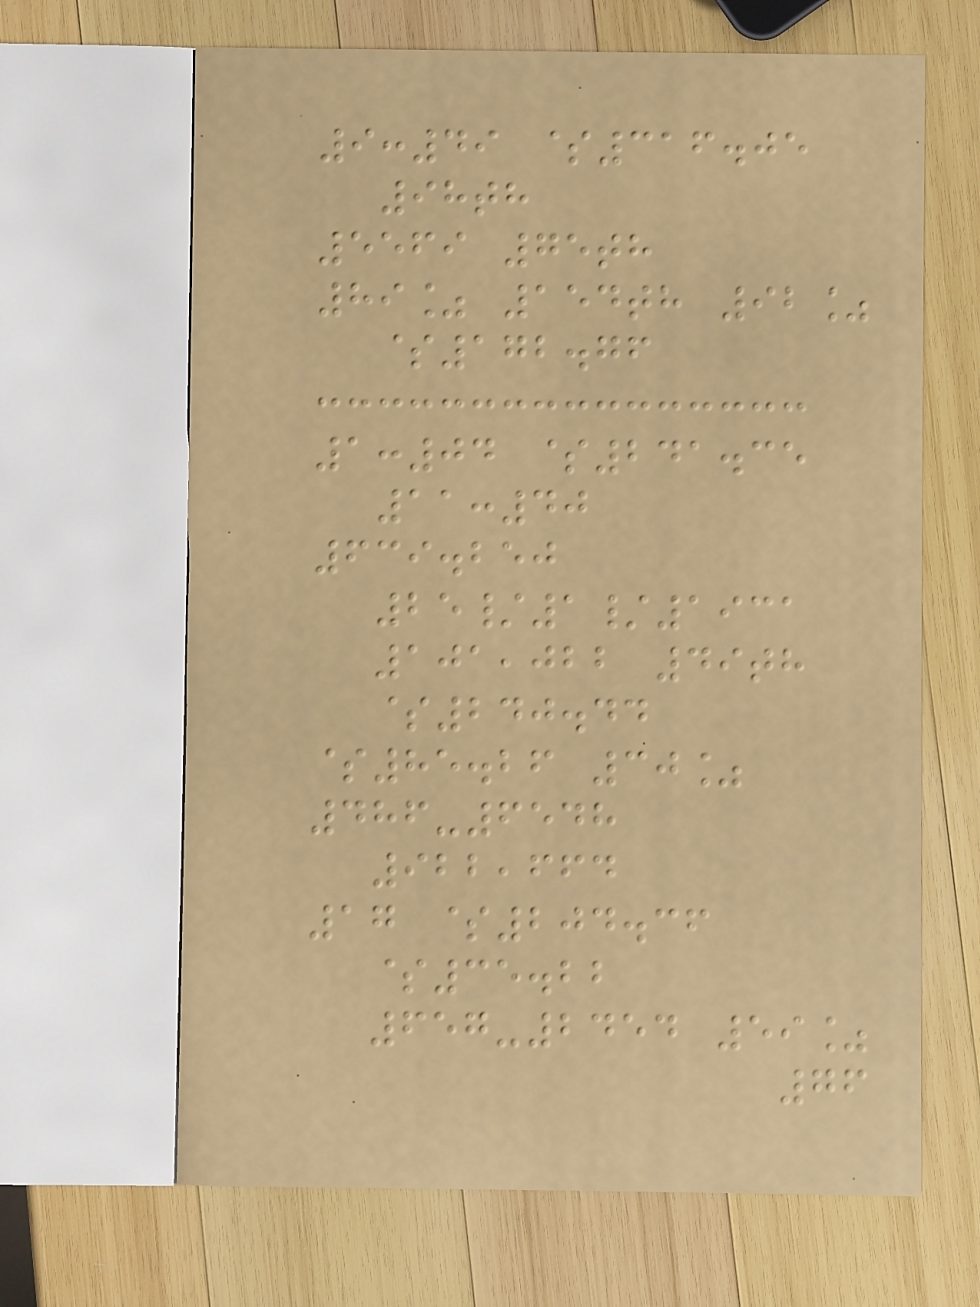9:49 $316.05
98th
5569 75th
89% 154th 92%
$172.76
1:04 $241.35
11:40
639.250
25/1/1931
101,022 49th
$240.44
$85.26 30%
486-6548
922,664
17 $204.36
$35.22
657-2454 59%
76
